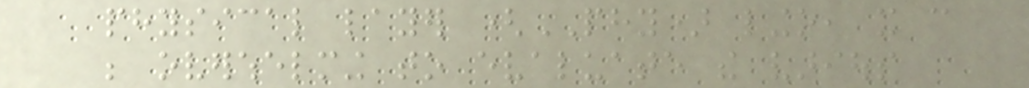physical layer (PHY) lingo, it can
be overwhelming to evaluate the various
